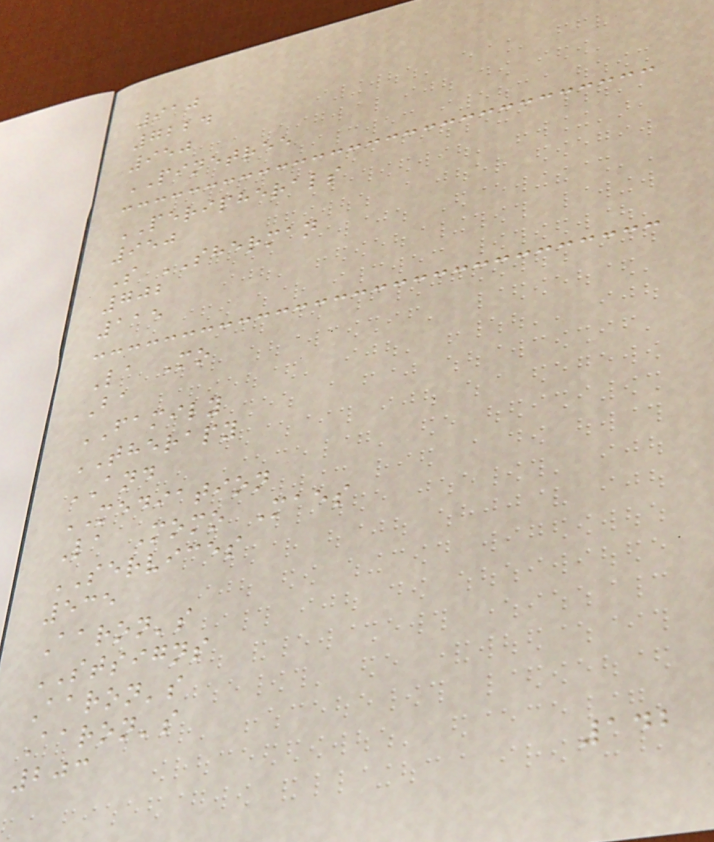910
7224
950
PINETREE
PERIPHERALS
950
S SHERMAN
702
115
La Mo
Ba
FAMILY
THERAPY
AND
MEDIATION
La Momo Maes
SERVICES
535
Aaron's
STSIGNS
Aaron's
Aaron's
203
142
